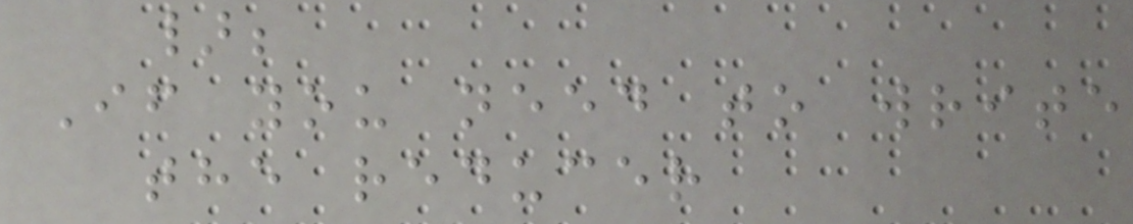};
If you need to write
the reducer
